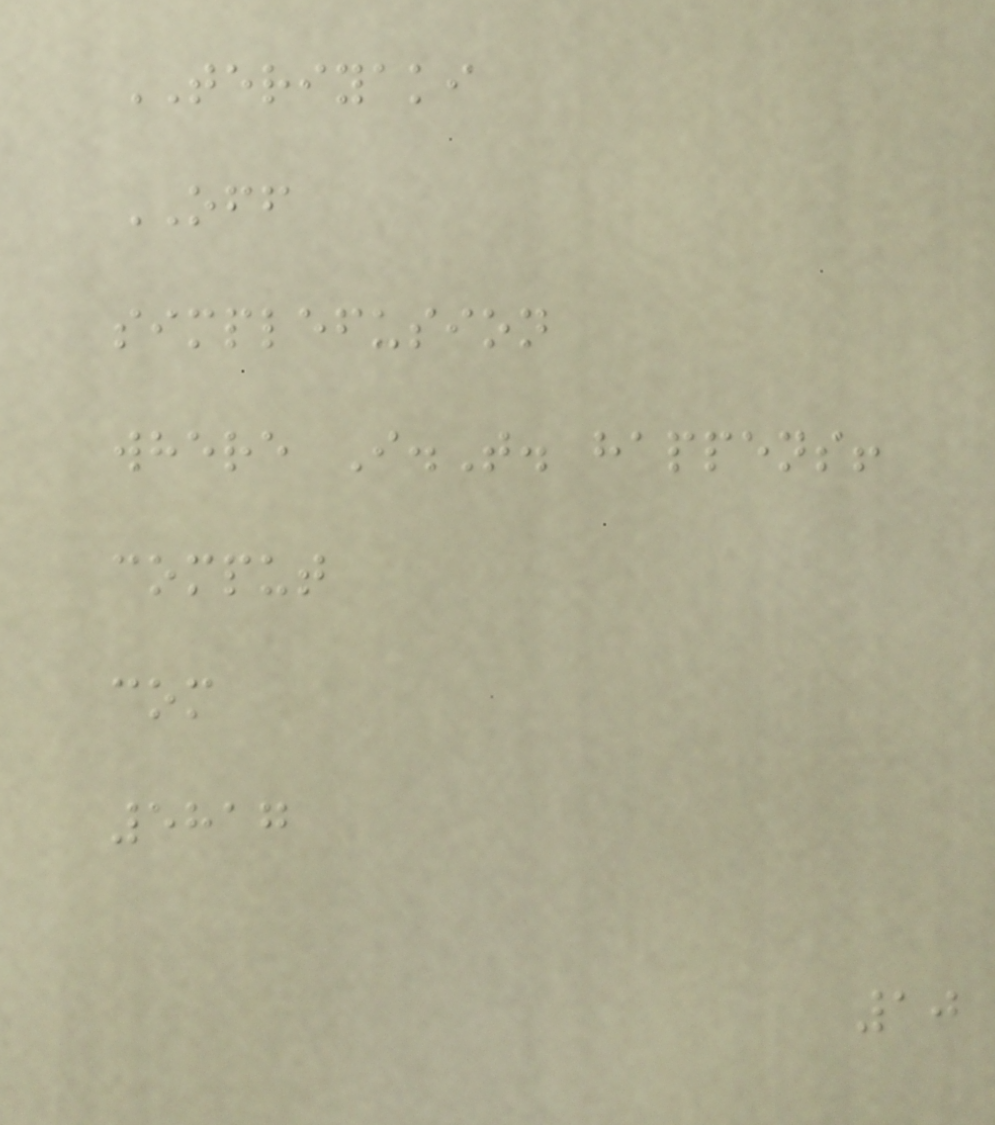TERIYAKI
OFF
simplefusion
where I.T. happens!
comput
com
5817
10
